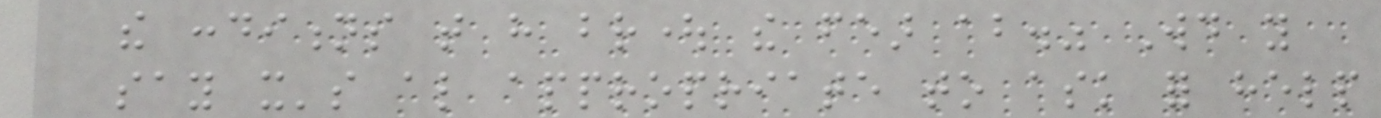the conditions that have brought the fear about." Would you
say it's also appropriate to ask for help
